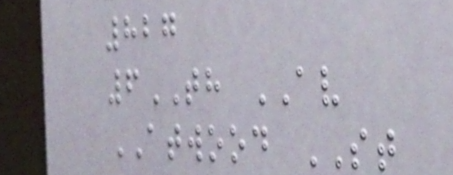827
6TH AV
ATWOOD ST
